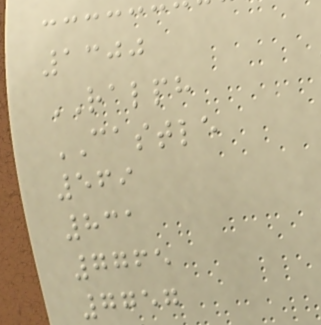1300
RALPH
CASTLE
569
831
7765
7757
